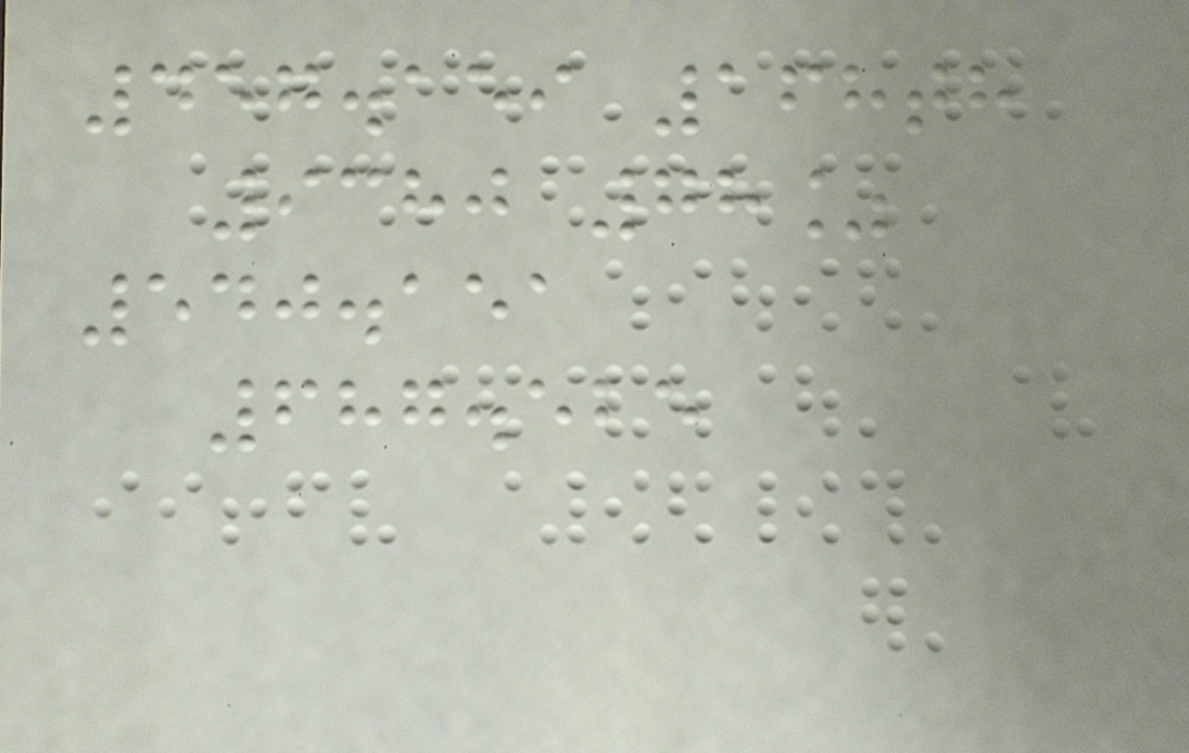457.159 168th
9380 78%
540.151
687.525
